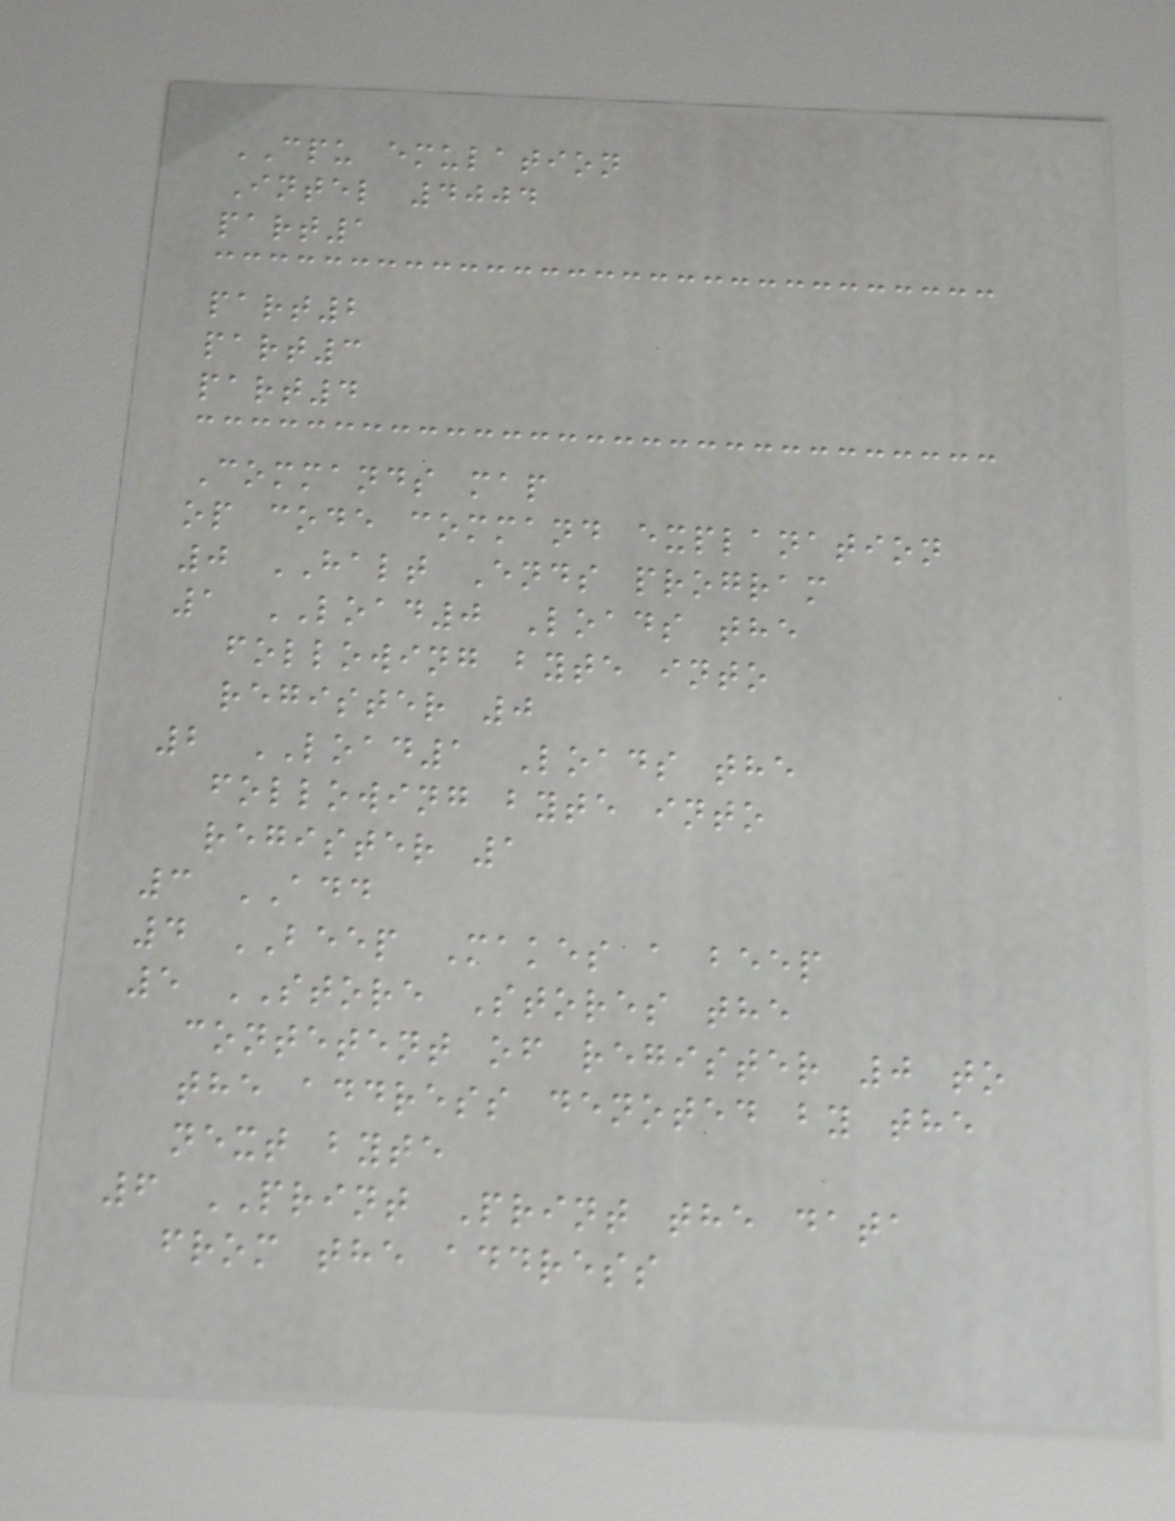CPU emulation
Intel 4004
part1
part2
part3
part4
Commands map
op code command explanation
0 HALT Ends program
1 LOAD0 Loads the
following byte into
register 0
2 LOAD1 Loads the
following byte into
register 1
3 ADD
4 BEEP Makes a beep
5 STORE Stores the
contetent of register 0 to
the address denoted by the
next byte
6 PRINT Print the data
from the address
